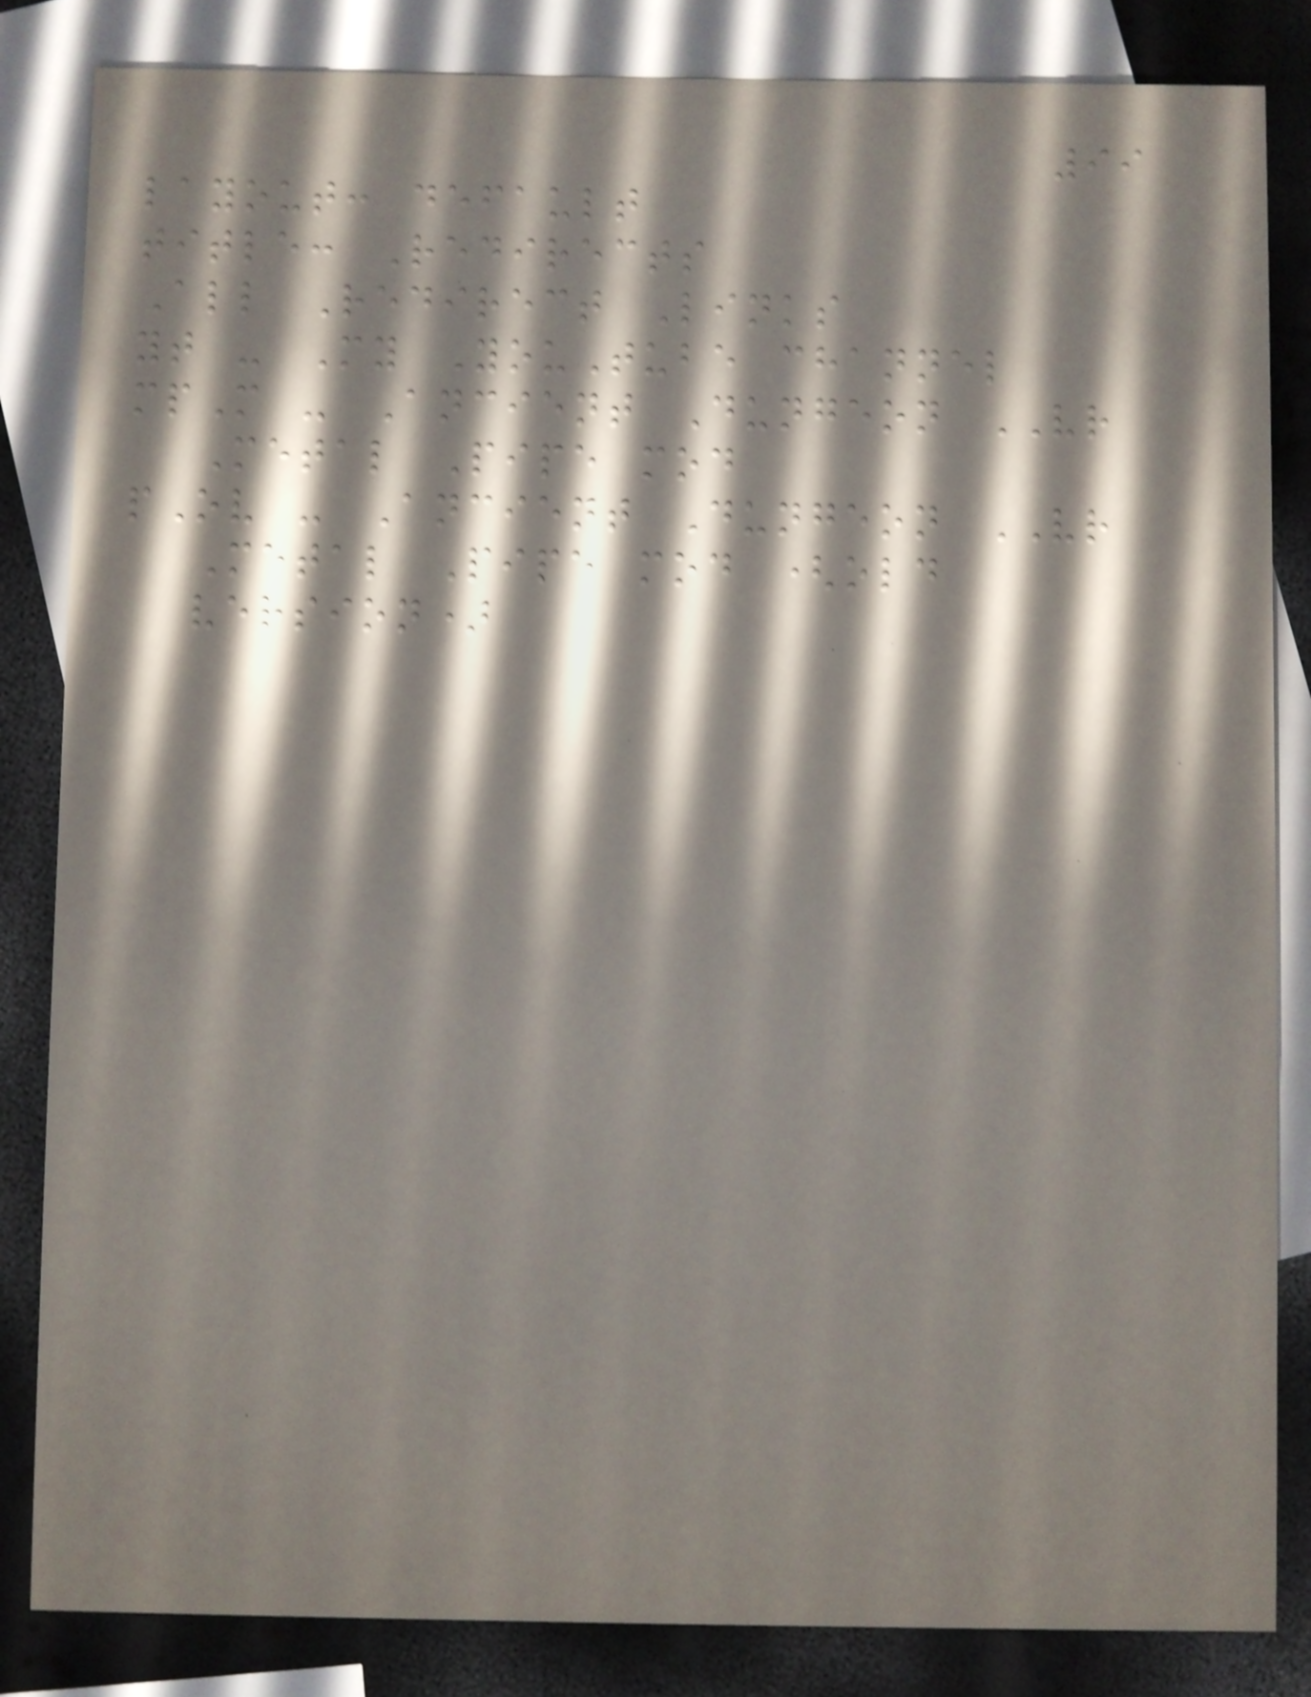99
layout: default
title: Redirects
All Redirect Links
yt - My YouTube channel
mpM - Ancient Dungeon VR
Metal Pipe mod
pOv - Ancient Dungeon VR
Metal Pipe mod (old
version)
